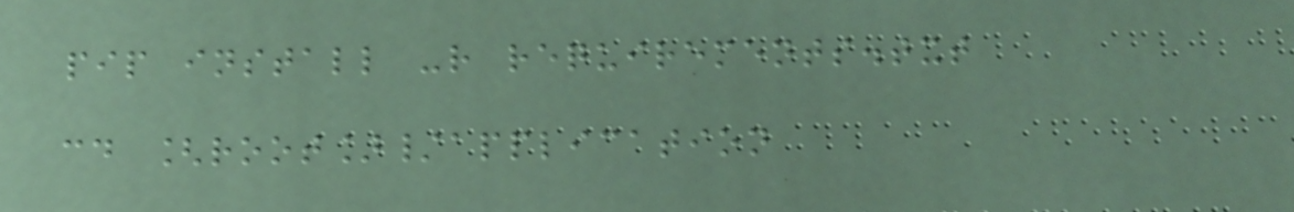pip install -r requirements.txt
cd [root]/application
